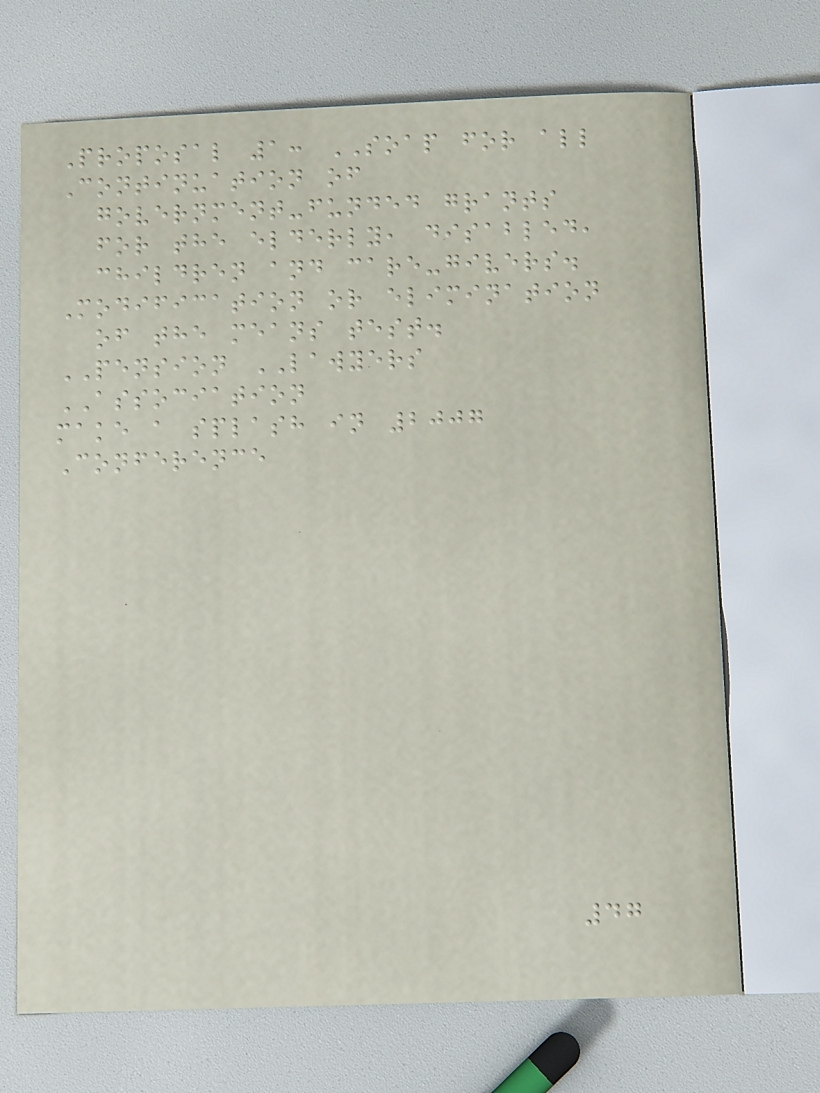Proposal 1: SOAP for all
Continuation of
government-funded grants
for the elderly, disabled,
children and care-givers.
Modification or elimination
of the means test.
PENSION LAWYERS
ASSOCIATION
make a splash in 2007
Conference
47
